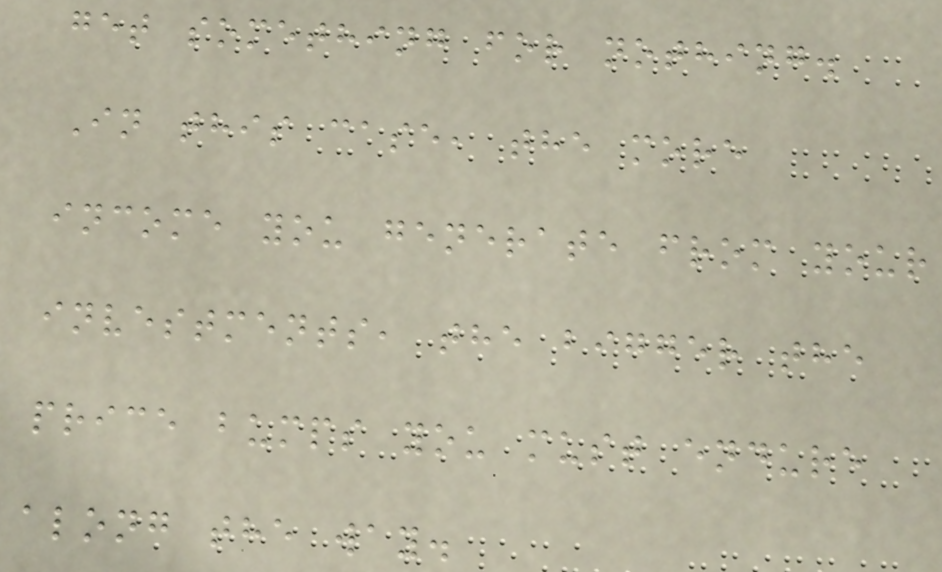get something for nothing.
In this case, the more
income you generate from your
investments, the bigger the
price bumps you must endure
along the way.
